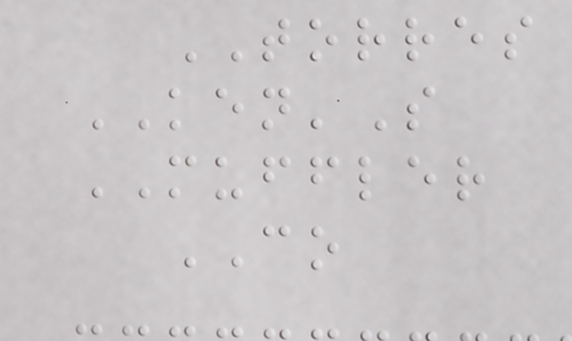TORRES
KEN'S
MUFFLER
CO
